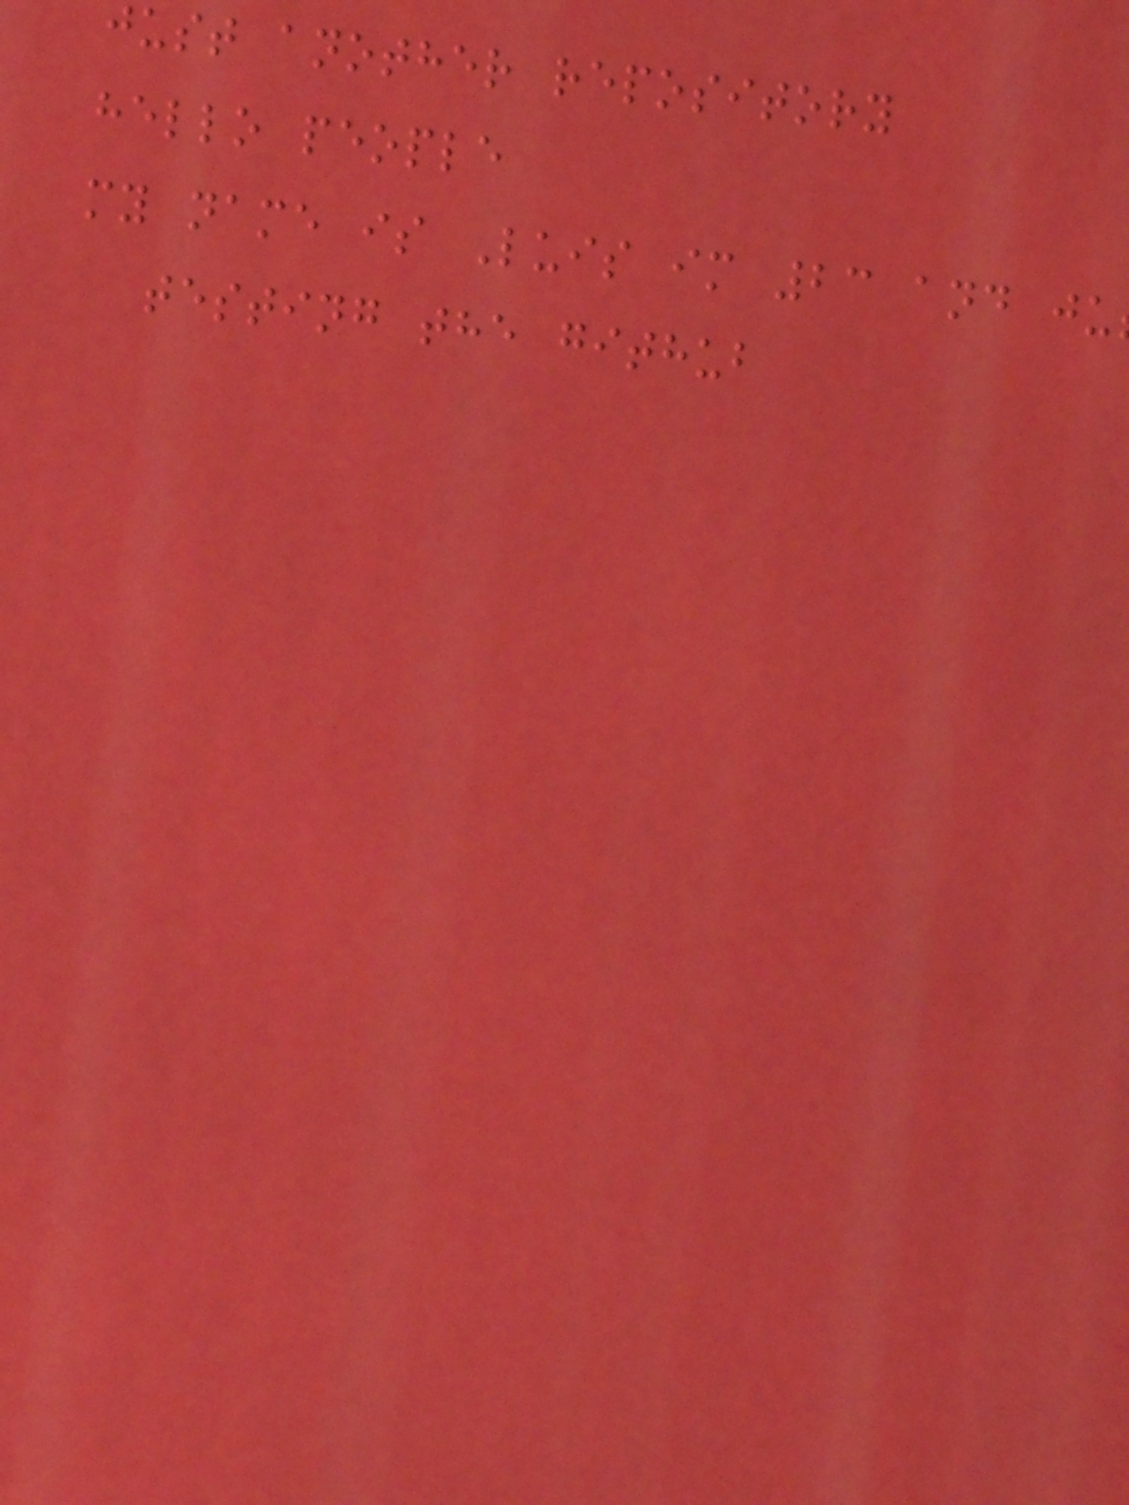just another repository
hello people
my name is Luis im 23 and ju
testing the github
